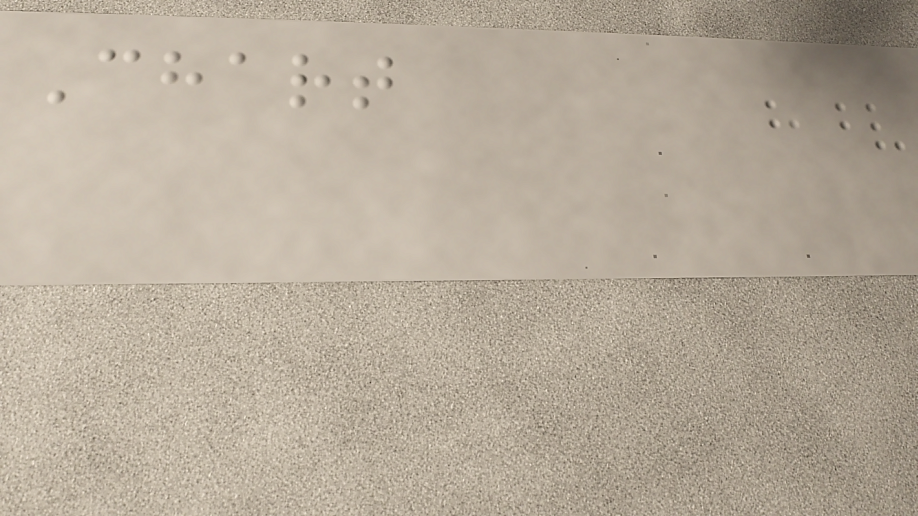Chart
